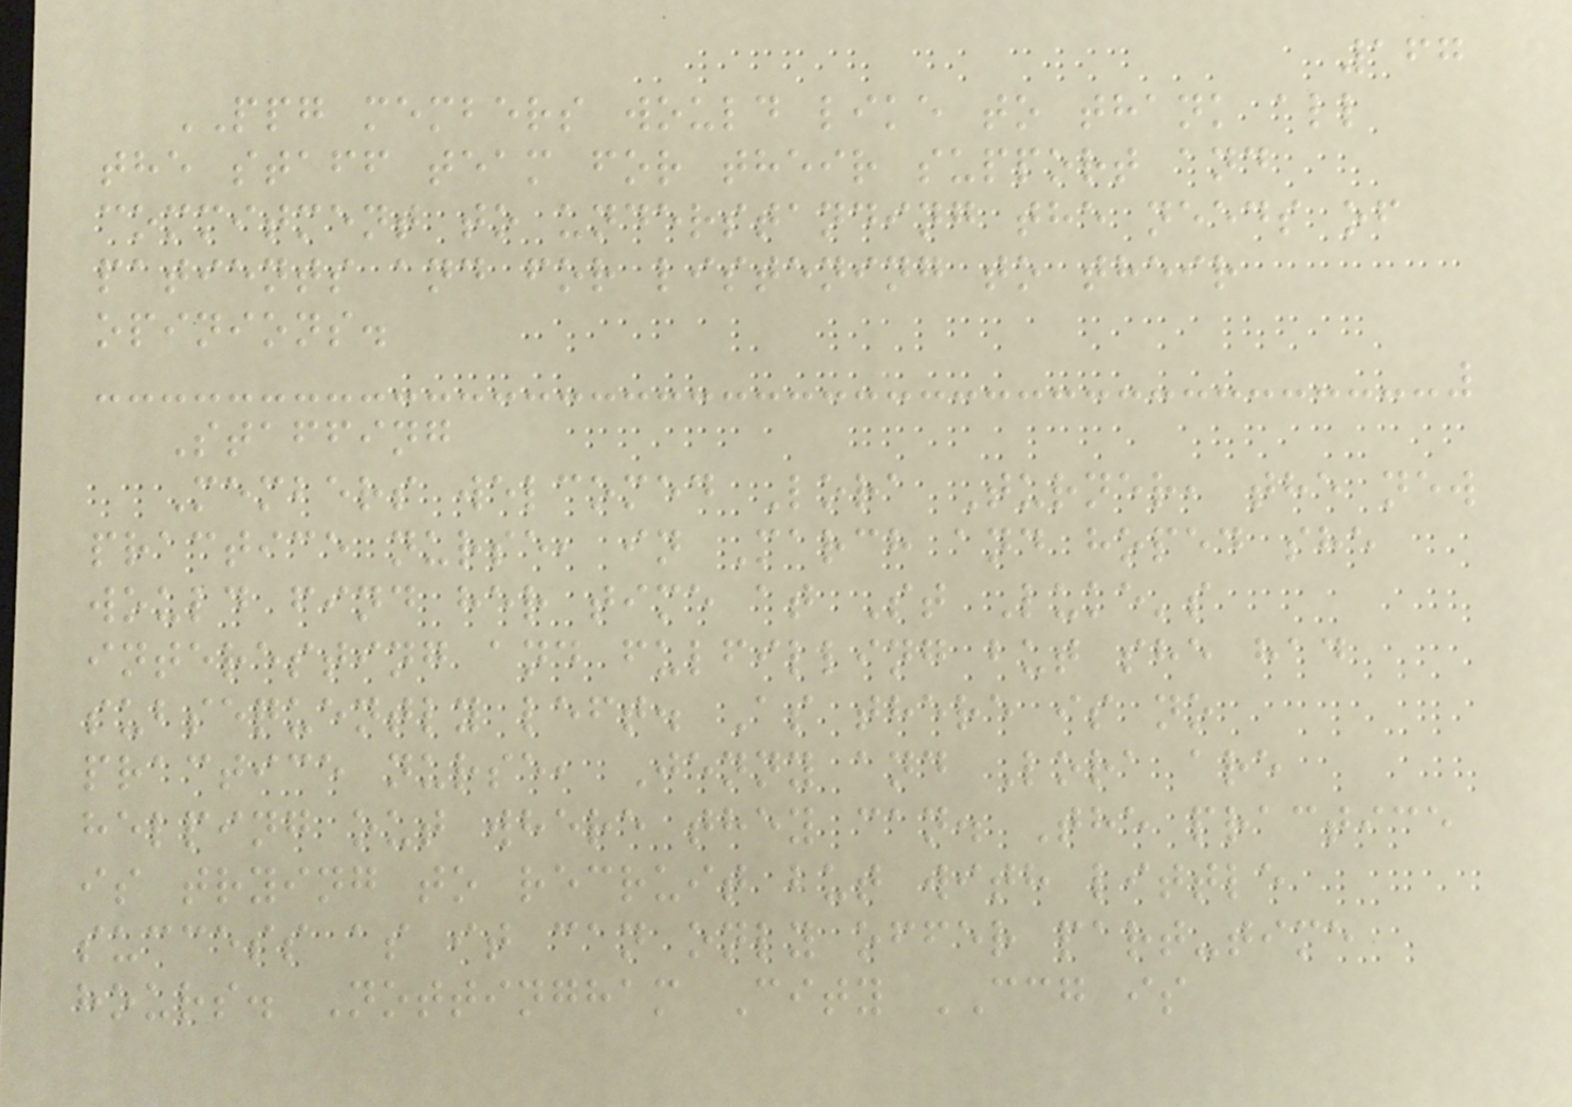167
PPG members would like to thank all
the staff team for their support and
commitment to understanding the needs of
patients and for listening to their
opinions.
Staffing
Members welcomed Lora Turner, the new
practice nurse, in March and hoped she
would find her time at St Luke's
interesting and fulfilling but she had
subsequently left. As there is no
practice nurse, Jenny and Lora are
helping out where they can. The practice
is trying to recruit but with little
success as it can only offer part-time
hours. Nottingham City CCG is
